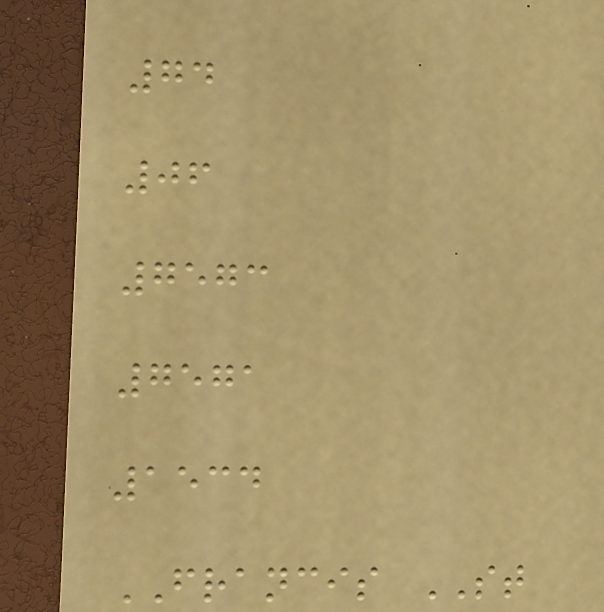74
06
7573
7571
1534
FRANCIS ST
